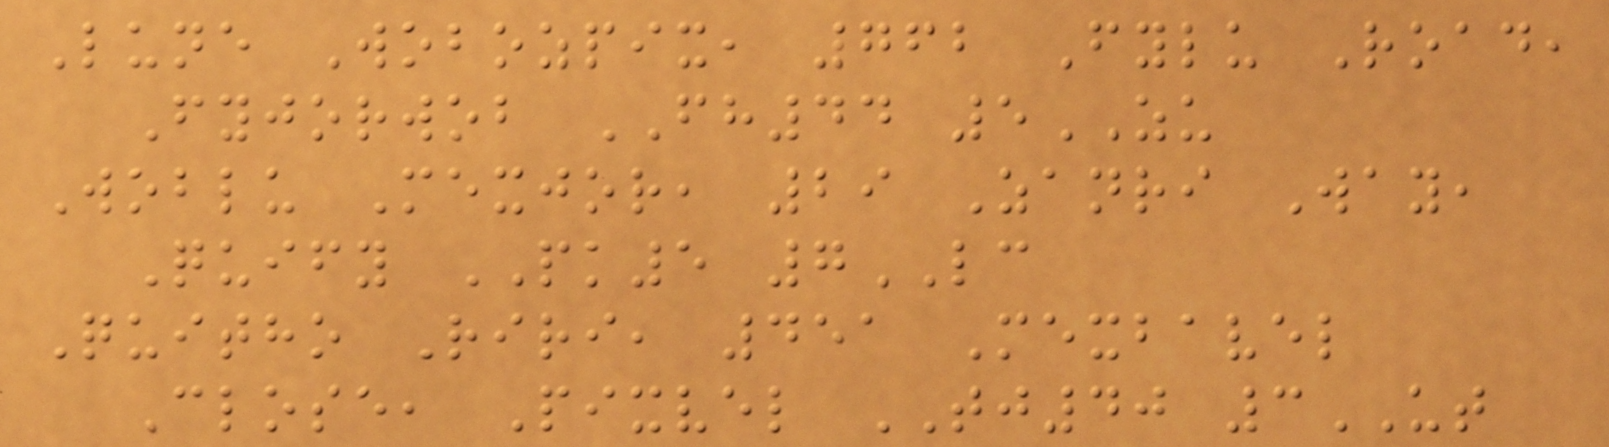Lune Wobozpix, 762 Fylu Road,
Fyjorwob FH44 5ZU
Woblu Mexjor, 29 Zanri Way,
Quify PK5 7LC
Quitho Riri, 451 Mexbavel
Close, Pixvel TJ40 3UT
